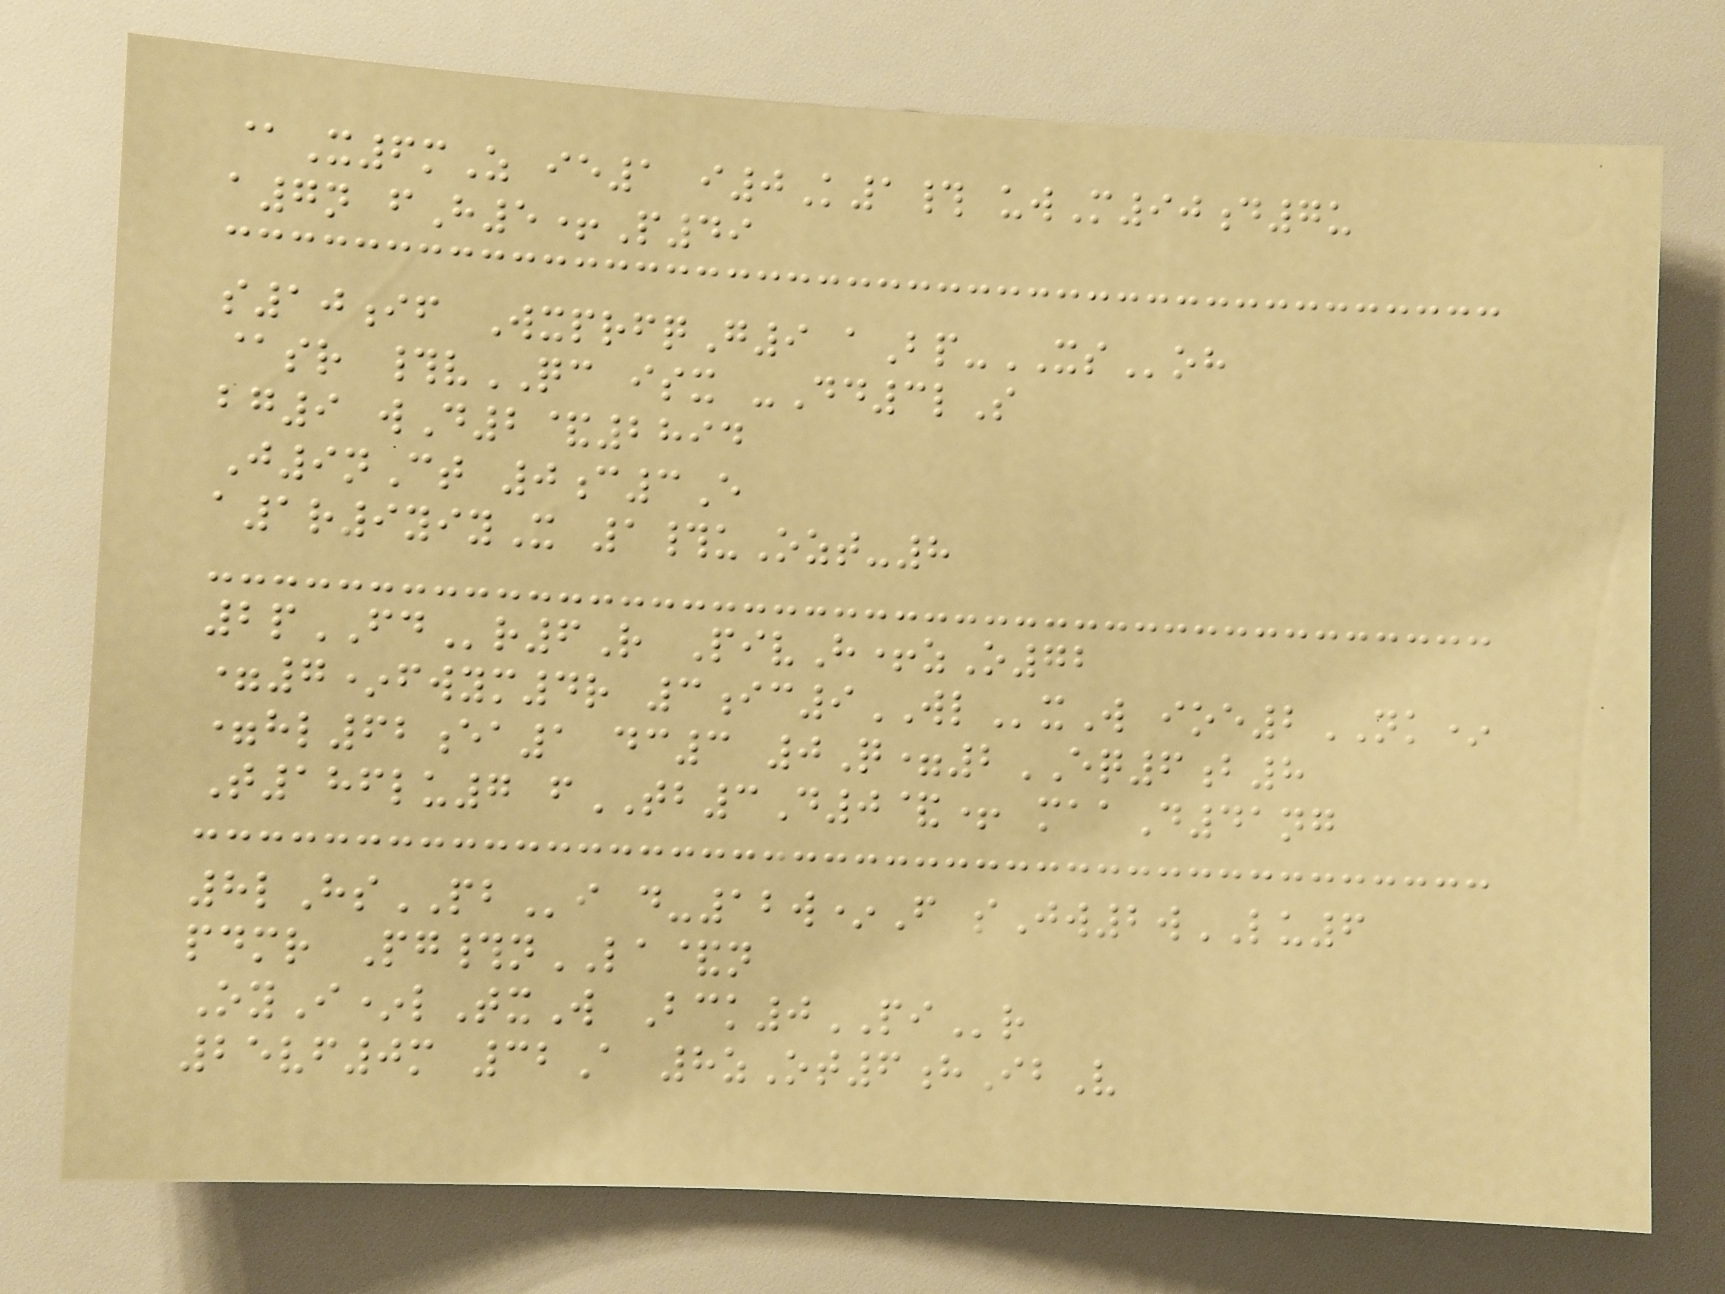@X6mZ ie1 i0K1# uwM90d7u
a7n fH5+P49
s10if WxprfqG9 aBp-XSoh
@sr #vQC isx -Dd3lS
bg9 wD2&2894
J9nCt 0c3E
a1r9yiyX 1#uOzt-8
2pFDr6R PivH+zO72
=7*fwym4r 3ic9WLxW ioe2NK*
=hl62ea1 dc3 0Q=2EQ6b8
T186lu7 fTB3D0&+ maaD41ng
8lHsPBi d-12w*F sJw2wLU6
pdmr Pg#nLA&n
OyI*lTxW Bck0PIr
25vf0m 32A 8zOt6hIbV
